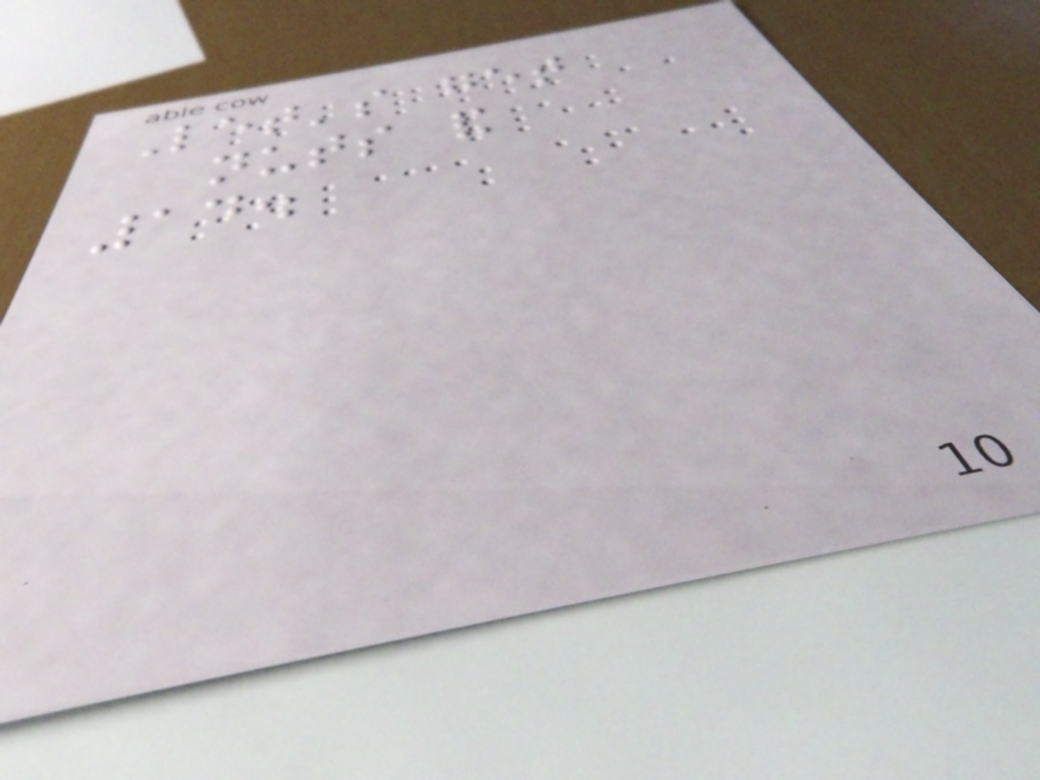Let's get
nuts and
14.
